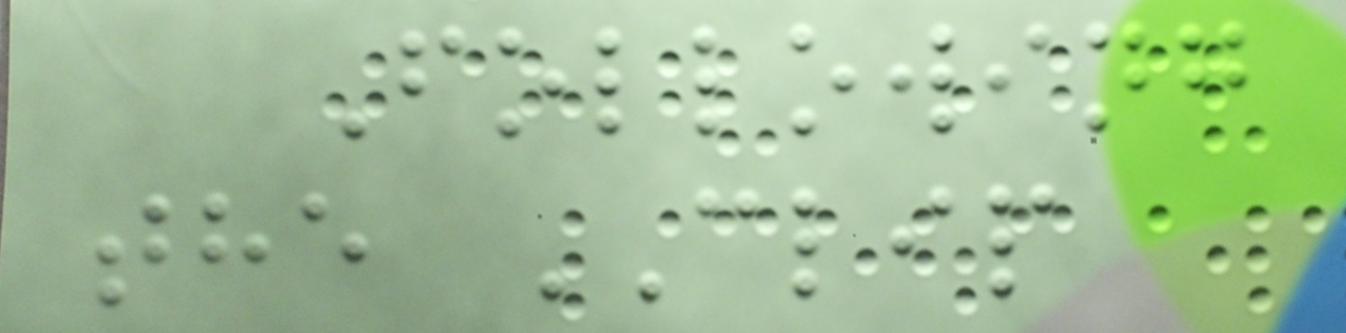Following
the CLIP
